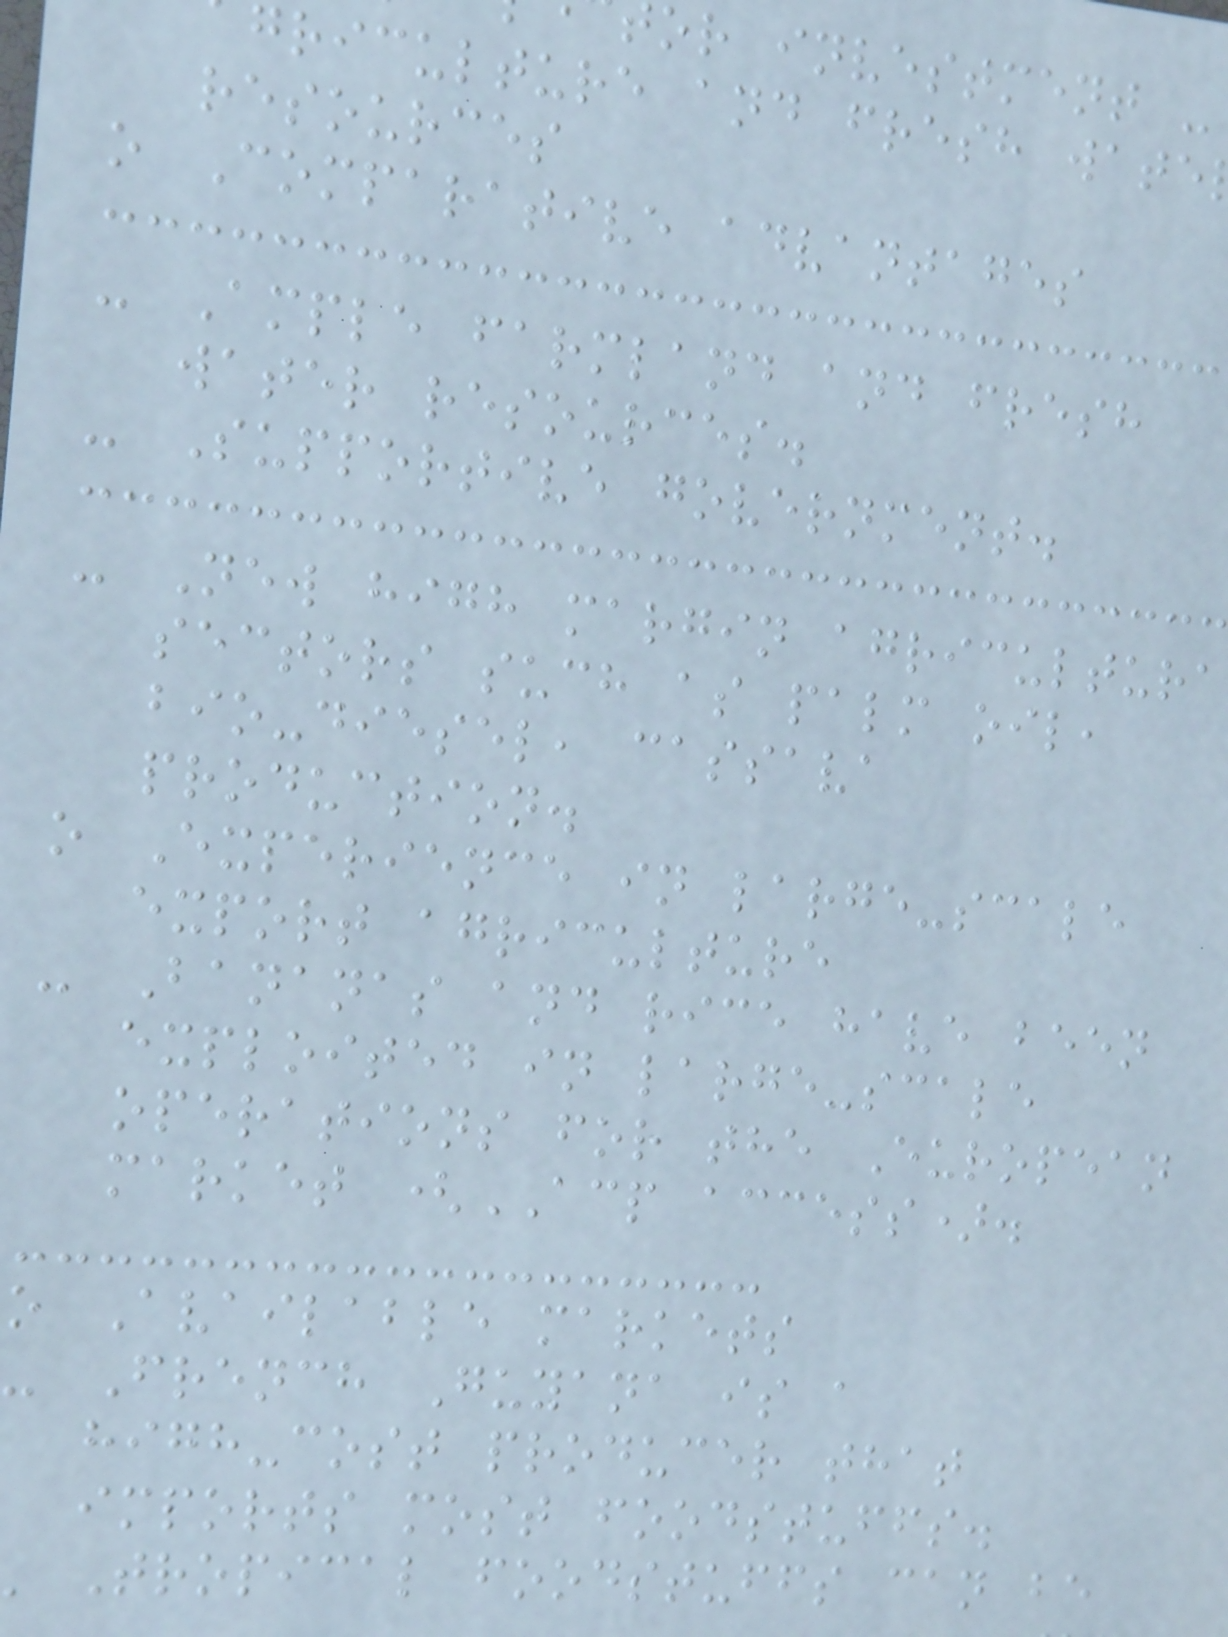or investment -
griculture and fresh wate
resources
o Comparative advantages
- Ample farmland and fresh
water resources.
- Supportive government.
- New high margin agricultura
sectors such as palm oil,
bio-diesel, cassava
production.
o Experience in large-scale
export agriculture
- Bananas and rice have been
exploited in large-scale
operations for the European
market (ACP access).
o Available markets
- French Guyana is a
high-cost producer that
imports most foodstuffs.
Tropical foodstuffs can be
